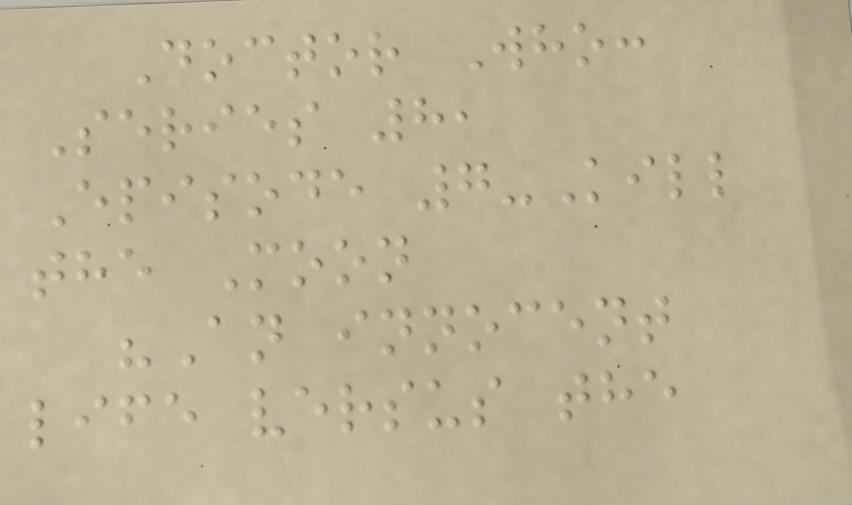Doctor Who:
Series 8,
Episode 7-Kill
the Moon
"An innocent
life versus the
